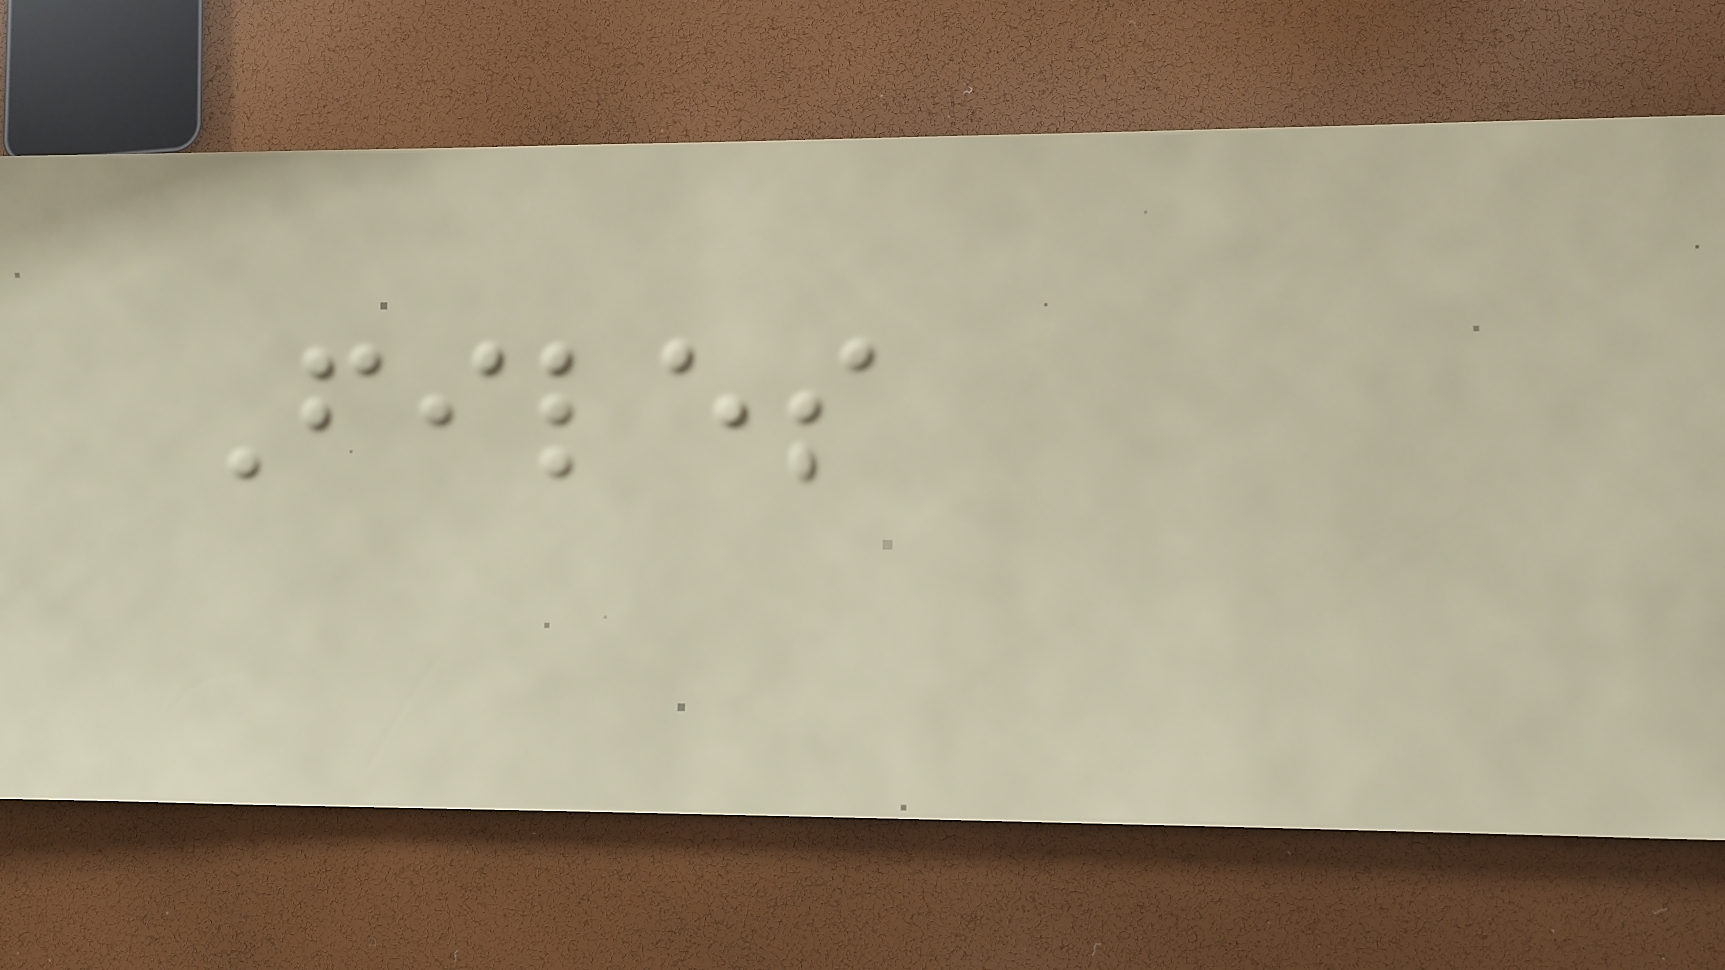Files
